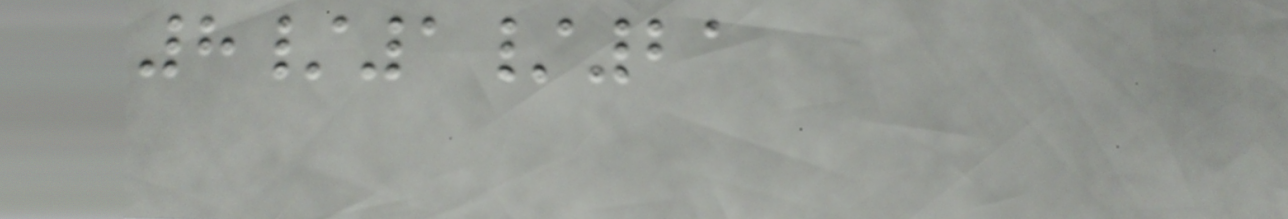8/1/21
